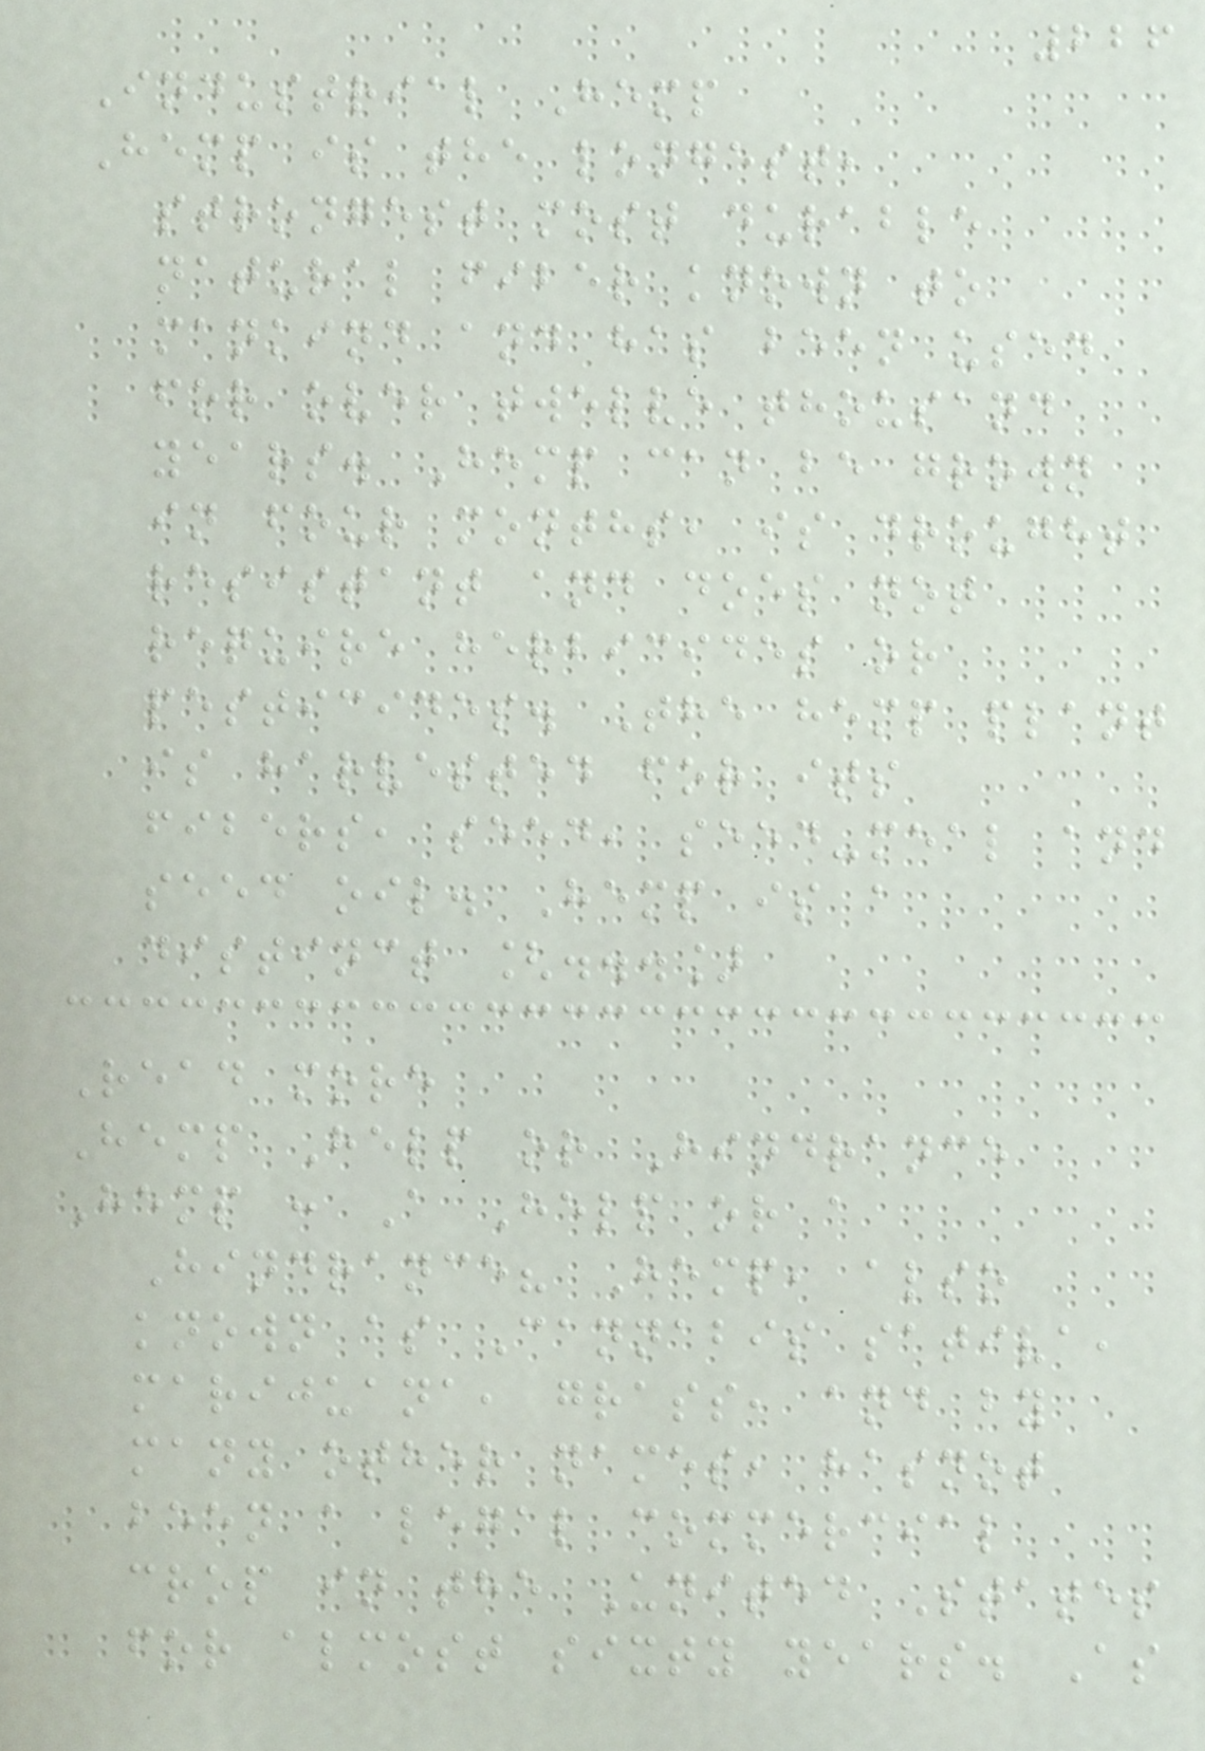226
Industrial Hemp
Hemp is the longest,
strongest most durable
natural fiber known to
mankind and has been used
for over twelve thousand
years. Hemp can be grown
in four months, is drought
resistant and does not
require herbicides or
pesticides. The hemp plant
is harvested for its
fibers, seed, seed-meal and
seed oil. Hemp is a
distinct [...]
Read more
Hemp Help or Hindrance
Hemp : A Help or a
Hindrance? Hemp, also
known as Cannabis sativa,
marijuana, grass, and by
many other names, hasnot
been a legal commercial
crop in the United States
for almost sixty years. As
